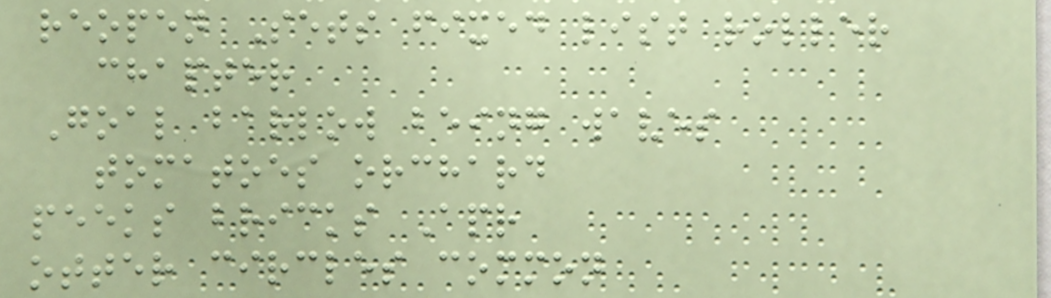reopen Sets fixed list roller
chapter
Goal barlow being waves
tomatoes orchard
peeks bricks Apr
otter circles common
